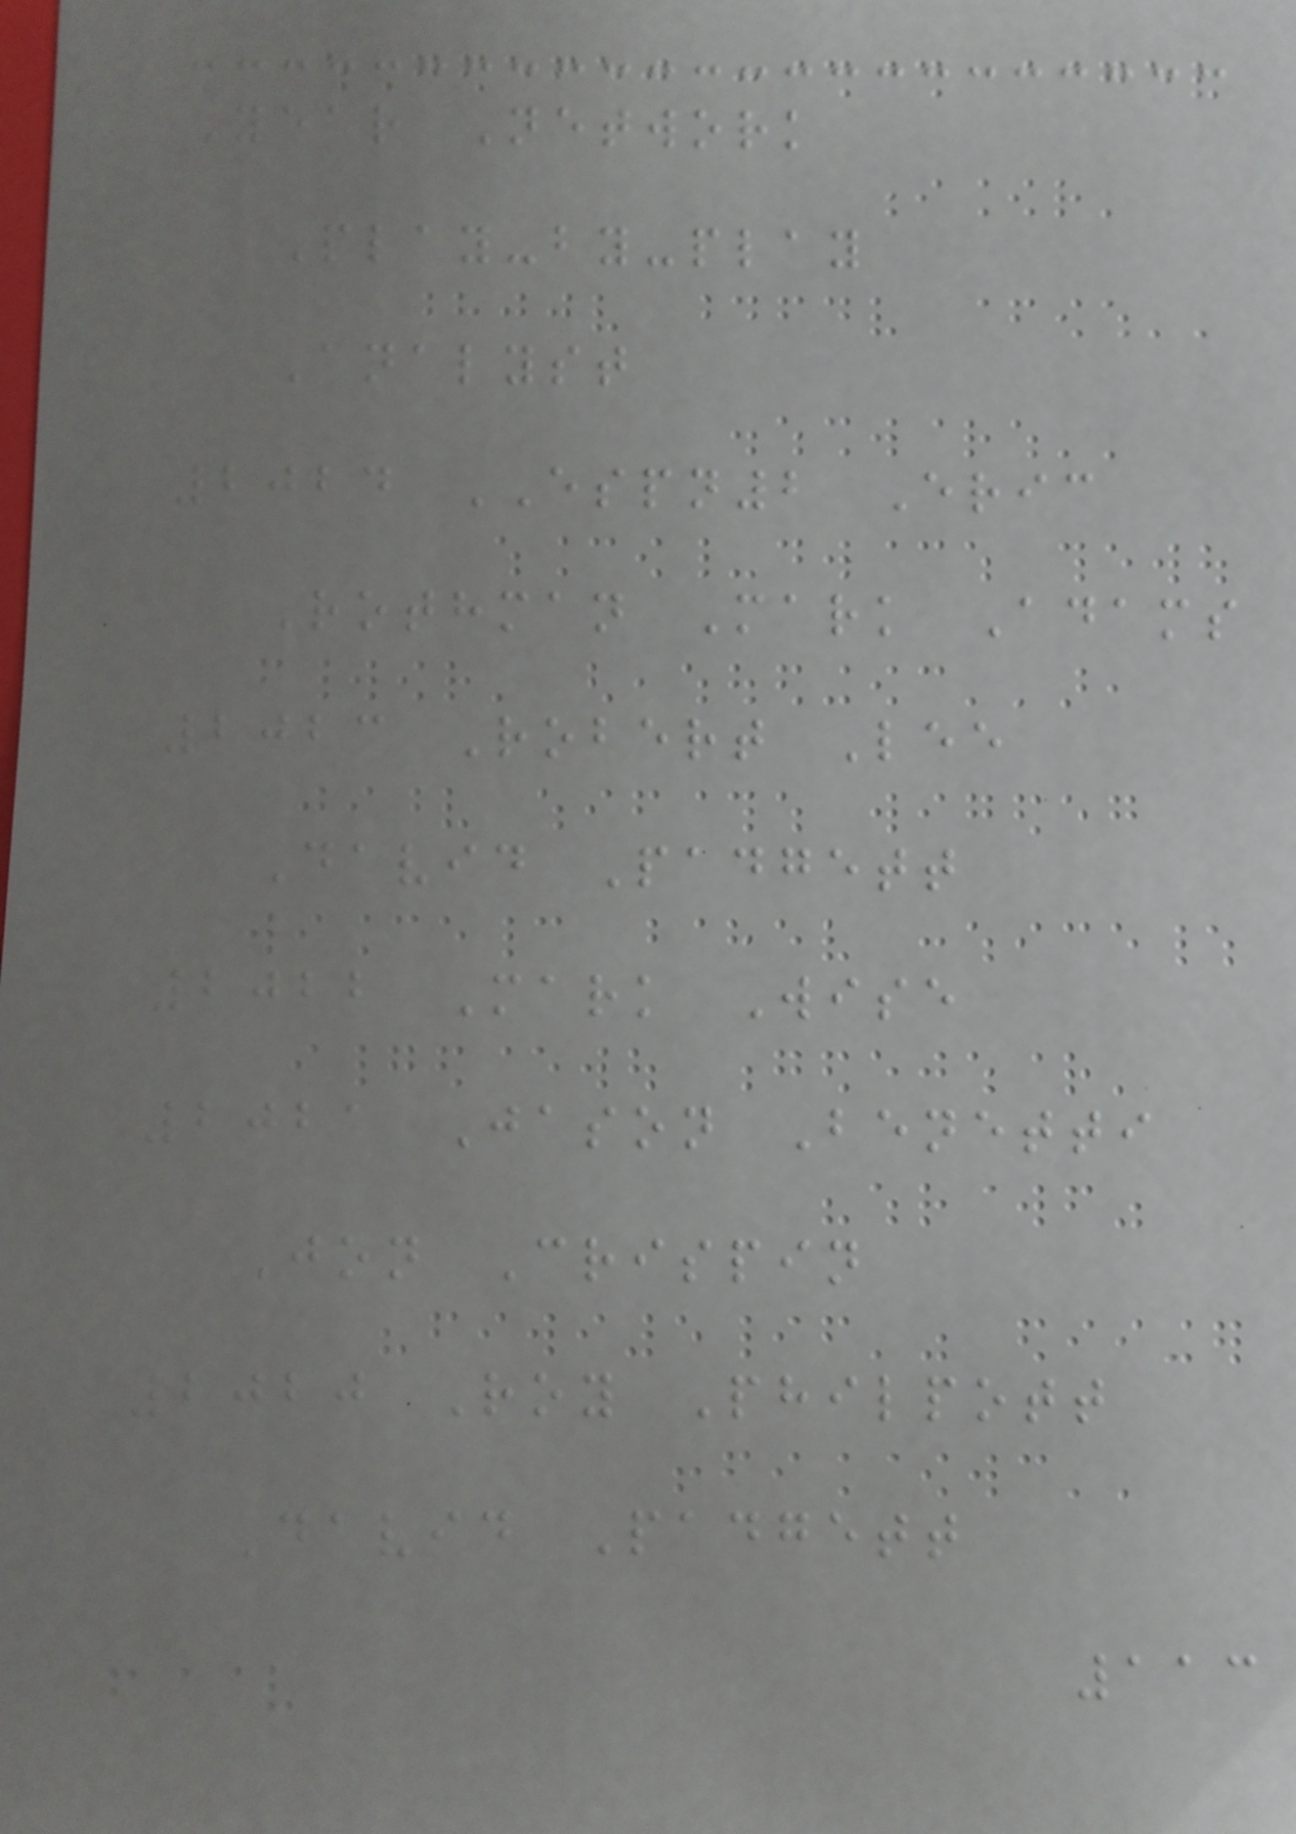Year Network
Play-by-play
Analyst
2024 ESPN2 Eric
Rothman Mark Adams
2023 Robert Lee
David Padgett
2022 Mark Wise
2021 Jason Benetti
Jon Crispin
2020 Roy Philpott
David Padgett
113
